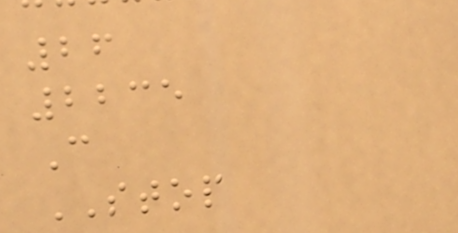26
2235
C
STOP
